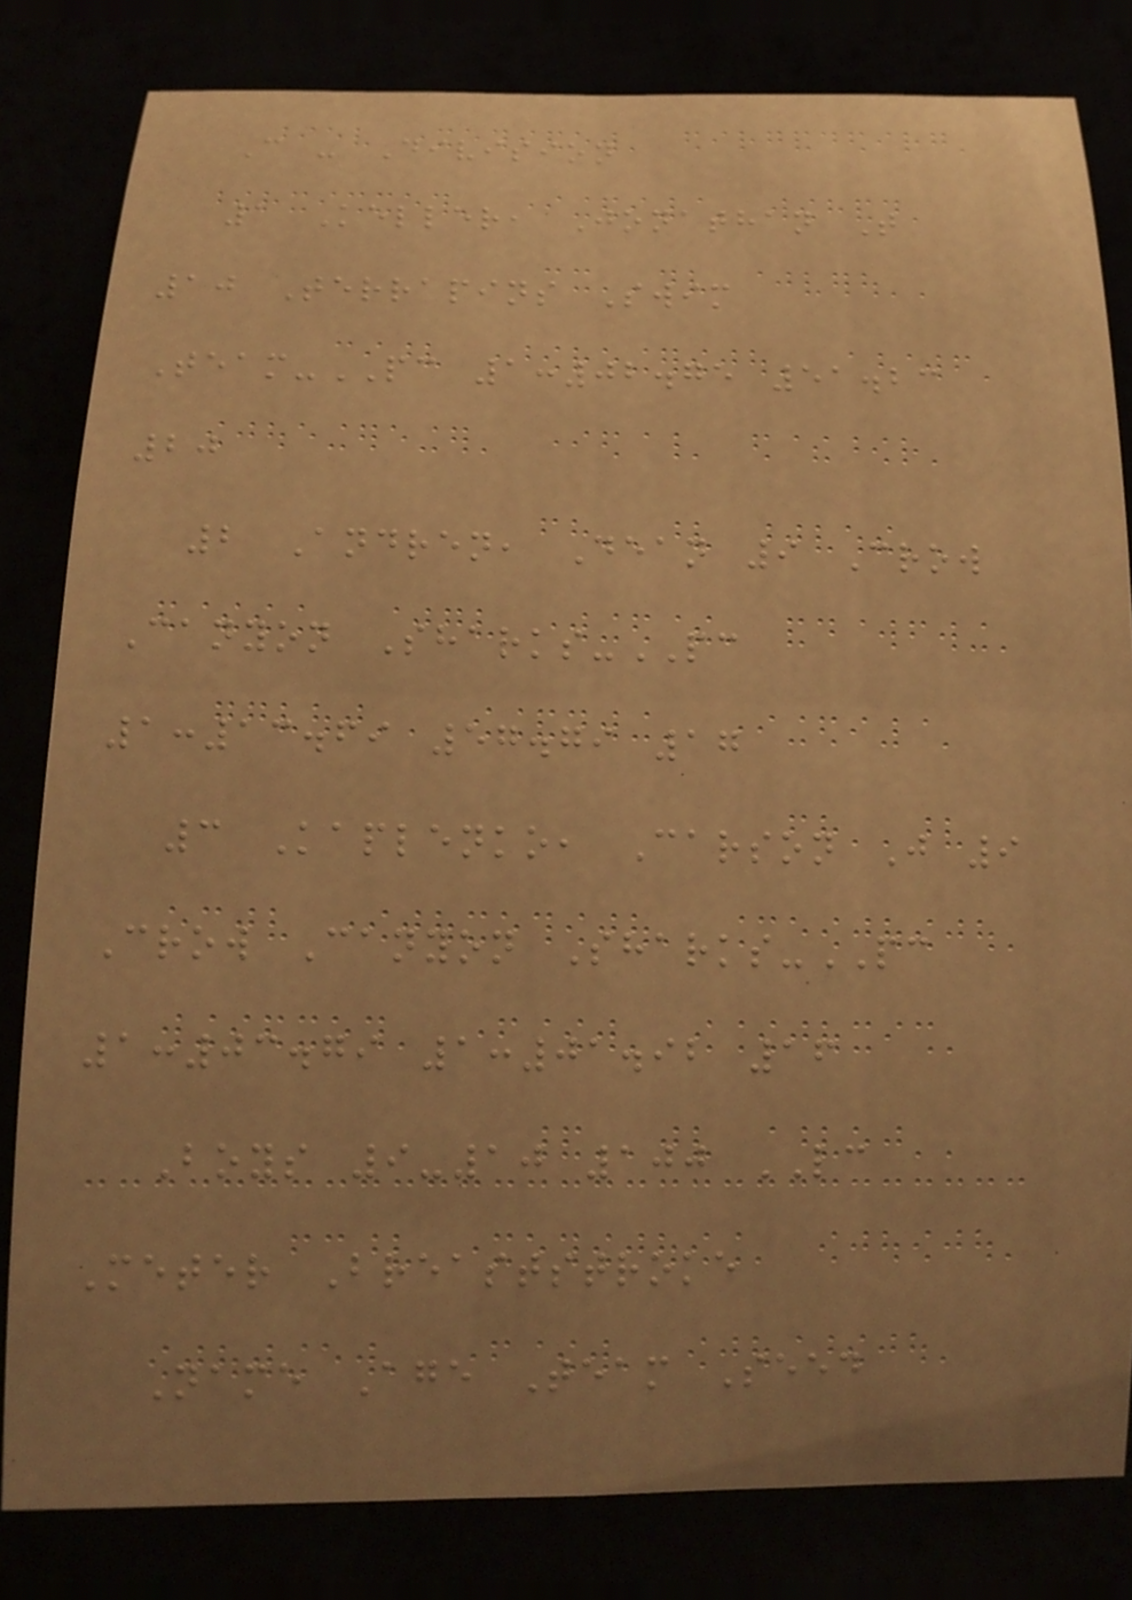C - Division
1 Keller, Jonathan T
10 Terrapins Swim
Team-PC 1:02.75 51.23
20
2 Andren, Dean 9 Crow
Canyon Sharks-PC
1:13.69 57.79 17
3 Kaplenko, Carson J 9
Crow Canyon Sharks-PC
1:03.79 1:01.92 16
Boys 9-10 100 LC
Meter Breaststroke
Name Age Team Seed
